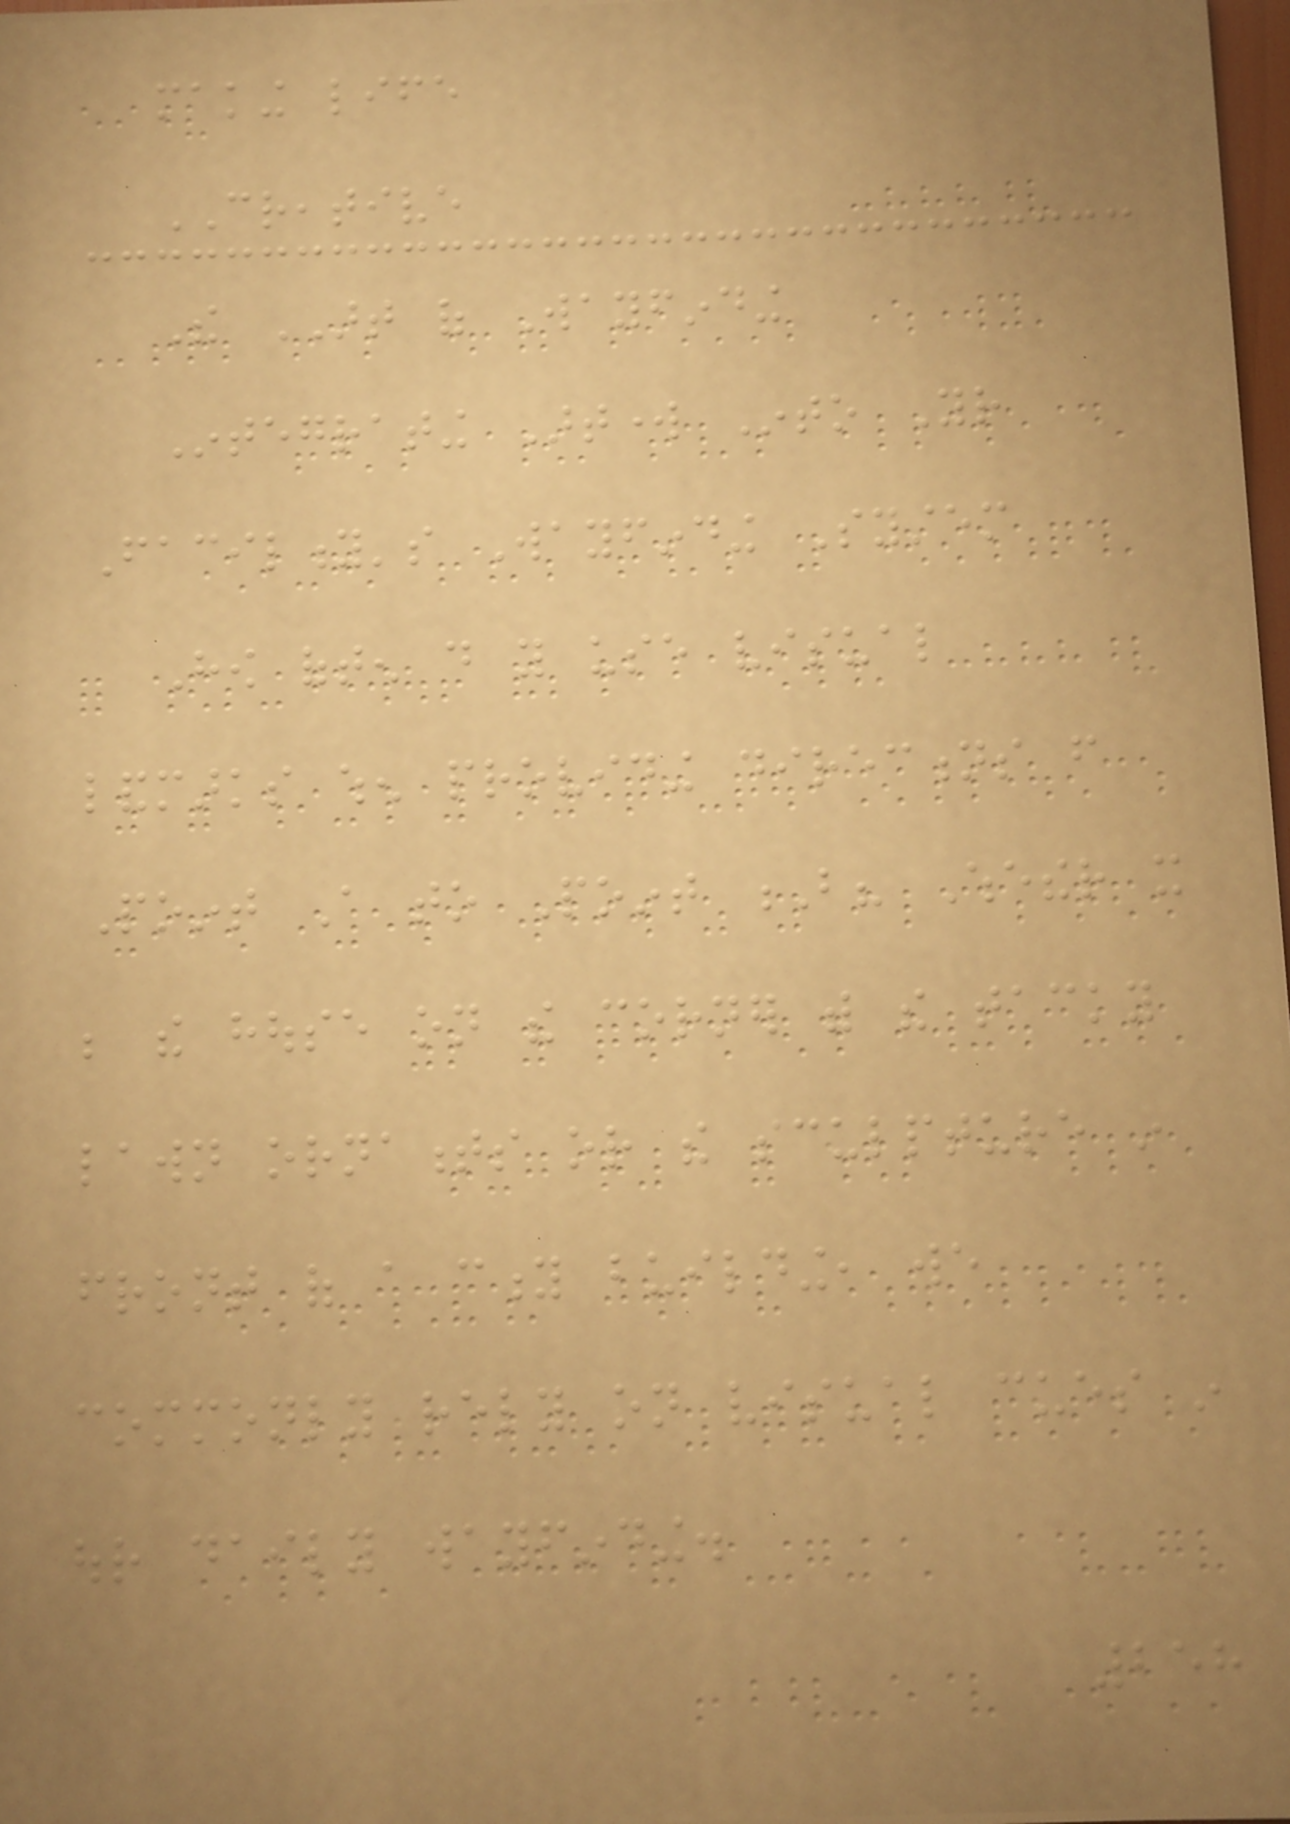making life
CREATIVE
The ART of Wayfinding
Integrating Artwork Into Your
Facility's Wayfinding System
How often do you use visual
landmarks when providing directions from
Point A to Point B? Whether it
be the house on the corner with the tacky
lawn ornaments or the sculpture in
front of a city building, we
commonly rely on visual cues in
our daily wayfinding.
258
